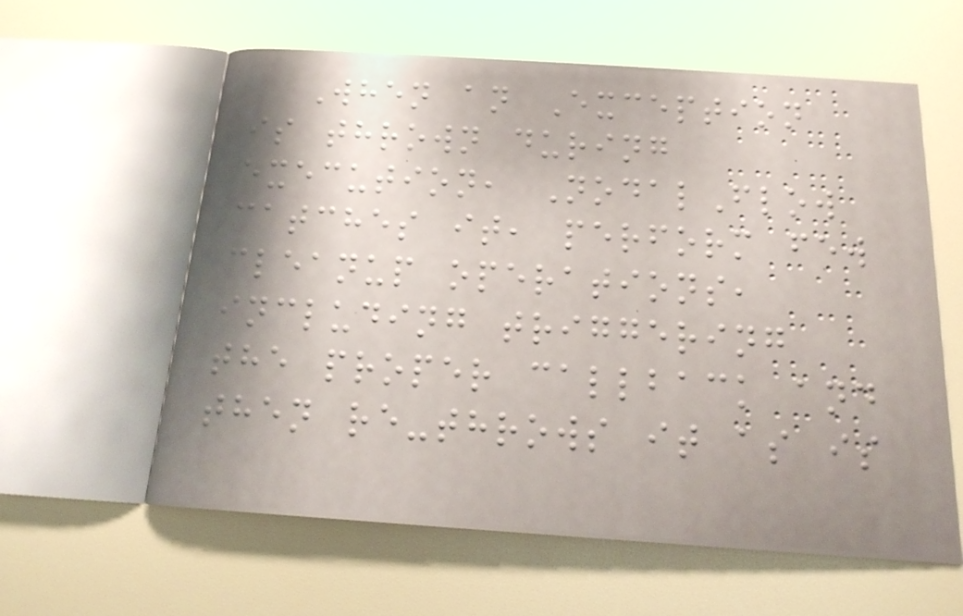When an Exception
is thrown during
execution, NodalFlow
catches it, perform few
cleanup operations,
including triggering
the proper callback and
then re-throws it as is
